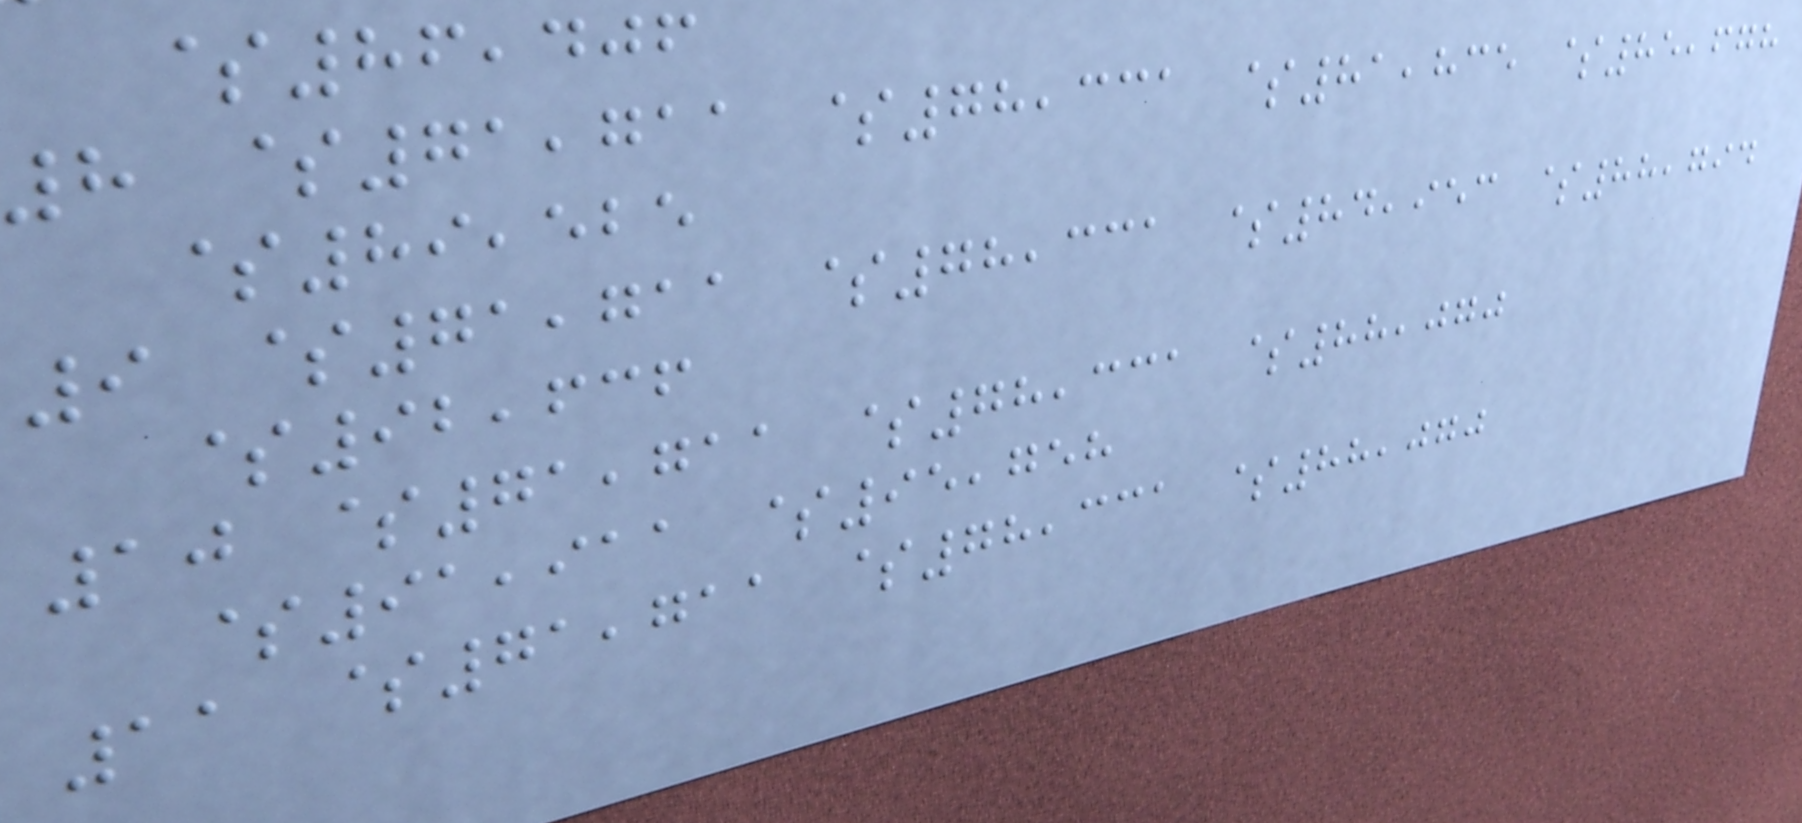$86,406
8 $71,711 $78,331 $81,835 $85,678
$89,525
9 $71,711 $78,331 $84,953 $88,794
$92,636
10 $71,711 $78,331 $88,070
$91,911 $95,758
11 $71,711 $78,331 $88,070
